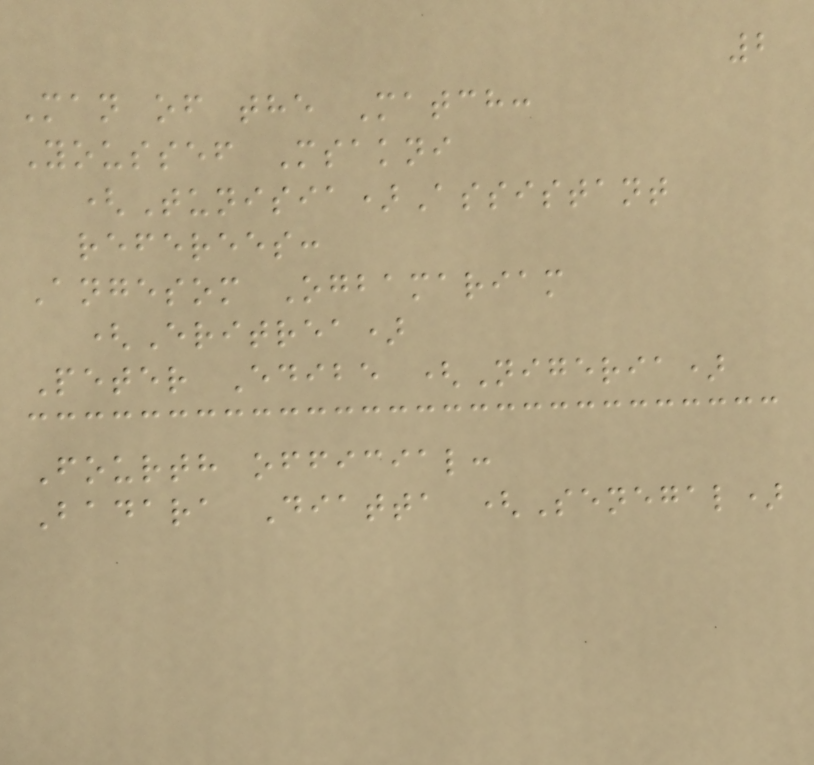2
Man of the Match:
Youssef Msakni
(Tunisia)Assistant
referees:
Angesom Ogbamariam
(Eritrea)
Peter Edibe (Nigeria)
Fourth official:
Badara Diatta (Senegal)
